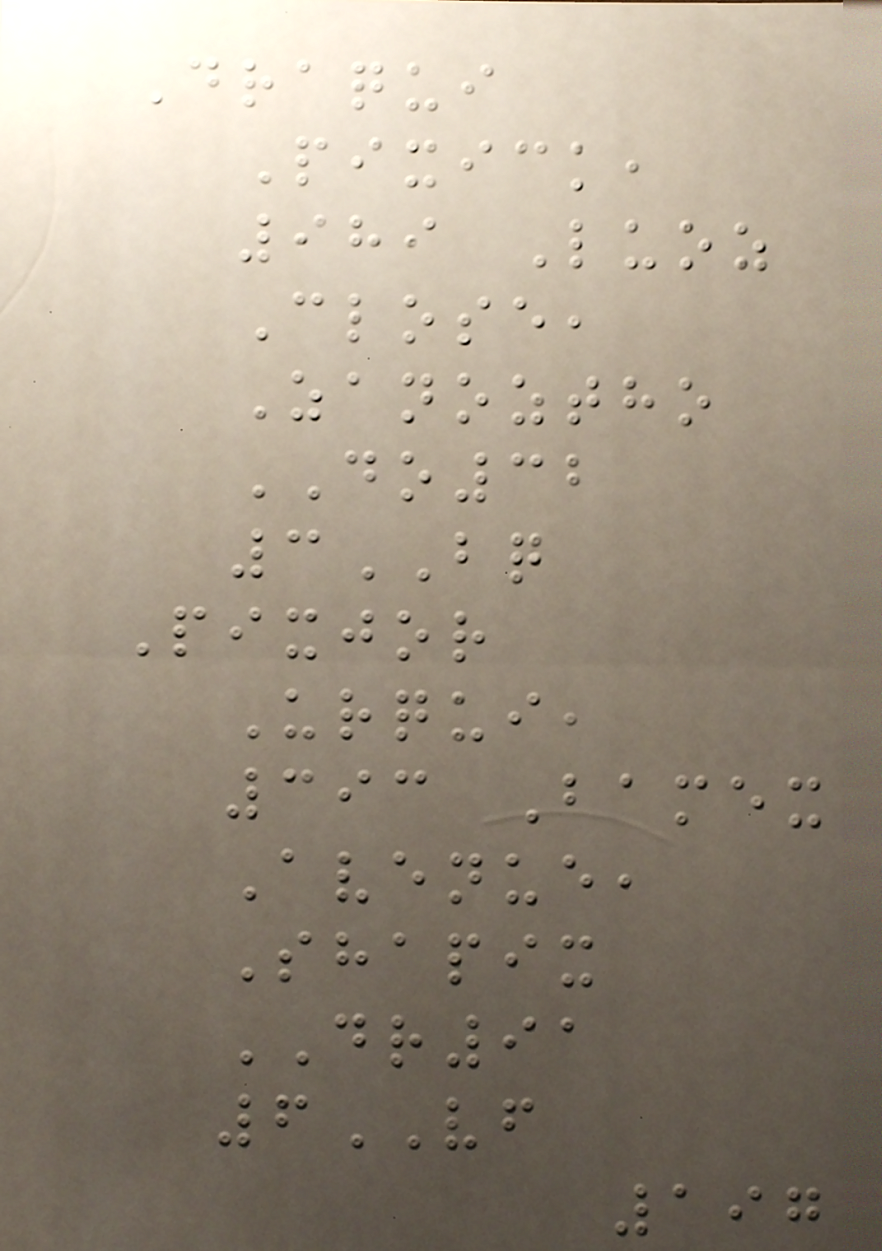Draqui
Pixick,
989 Luoz
Close,
Zanoztho
DO32
3BQ
Pixjor
Urqui,
393 Bamex
Avenue,
Shapix
DR91
6VF
197
